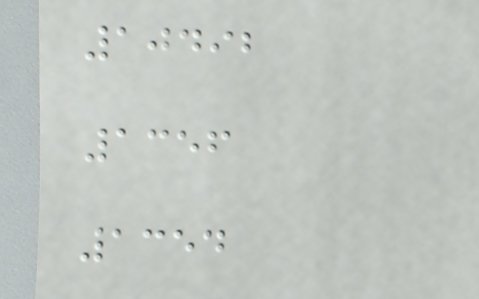10492
1356
1354
